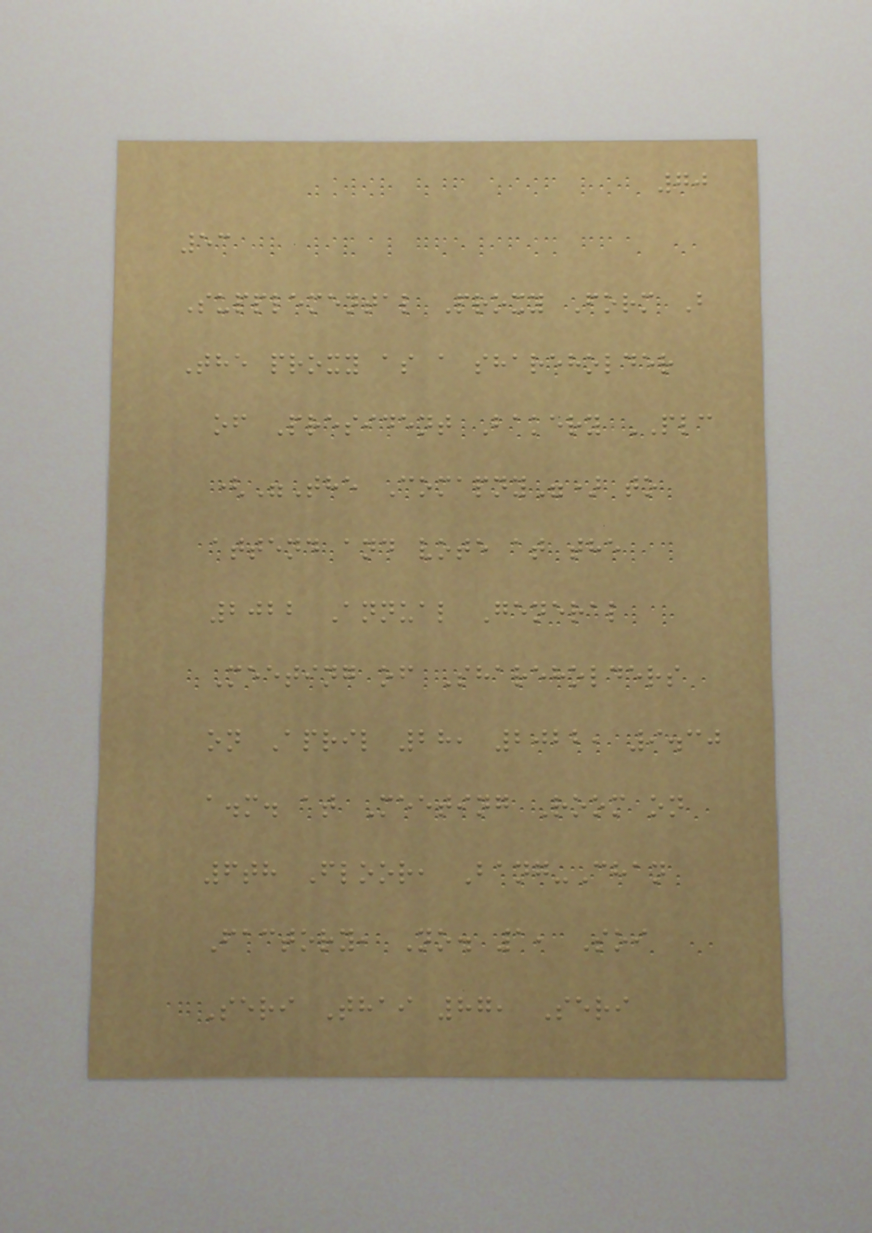70
53
Supplemental Proxy Form B
The proxy as a shareholder
of President Bakery PLC
("The Comapny") to
attend and vote at the
2022 Annual General
Meeting of Shareholders
on April 28, 2022, 9.30
a.m. at Meeting Room on
6th Floor, Bang-Chan
Factory, No. 1, Soi
Seri Thai 87, Seri
